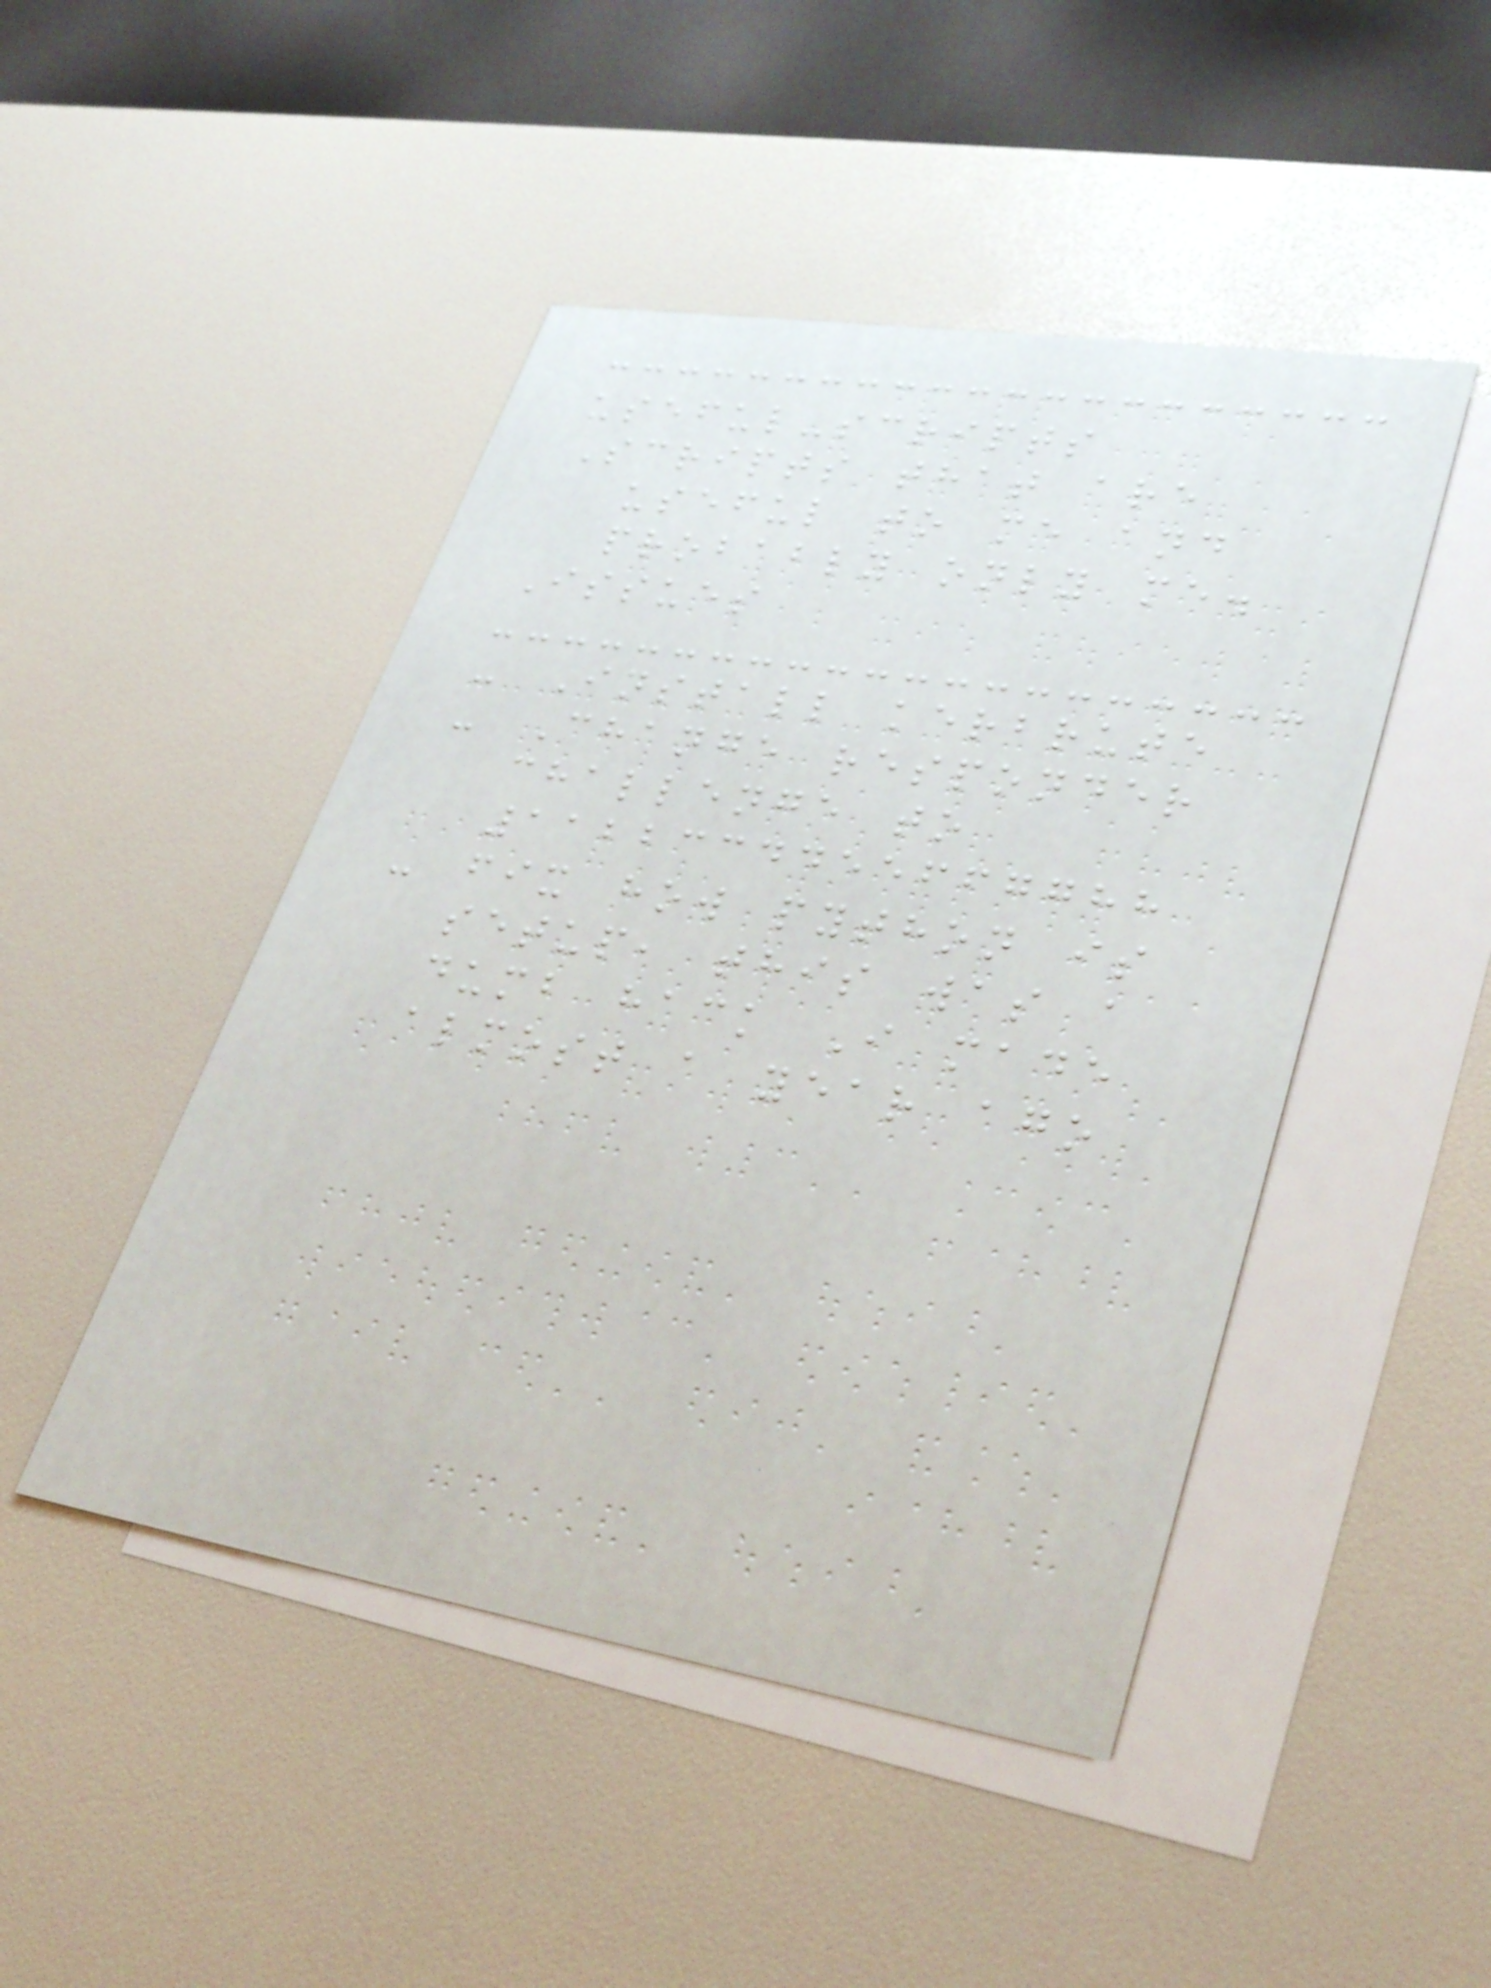useful-scripts
Scripts that are
useful to me and
probably only me.
Issues
- Install kerbrute
- Change responder
challenge to
1122334455667788
- fix how python is
setup, this was a
dumb hack I made
almost a year ago
